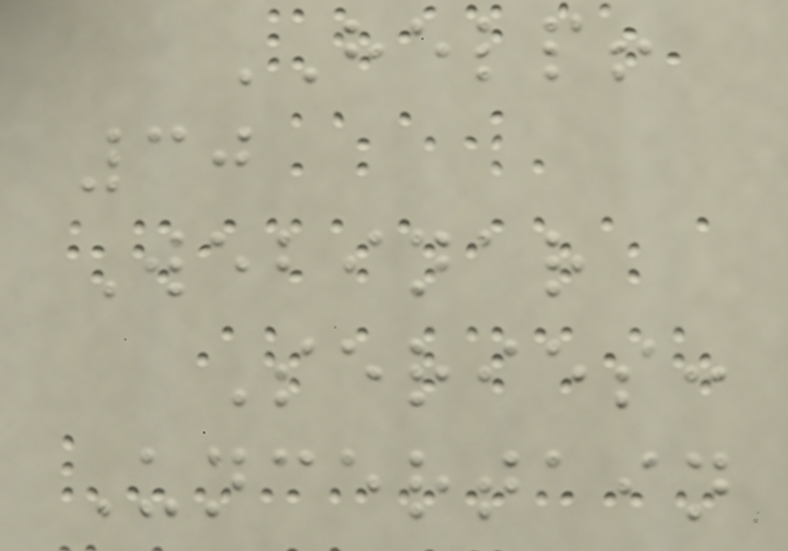HELP!
30
Webinar
Series:
Uncertain
